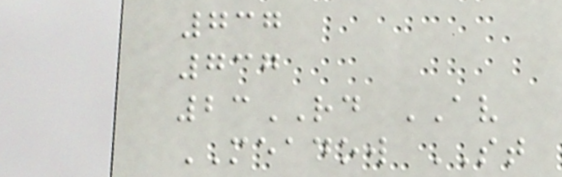737
737
23RD AV
MEADOW ST
